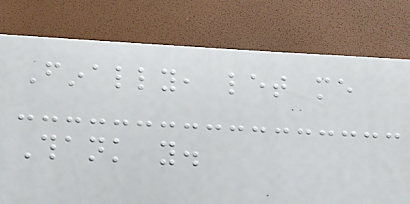Finally, let me
Thank you.
